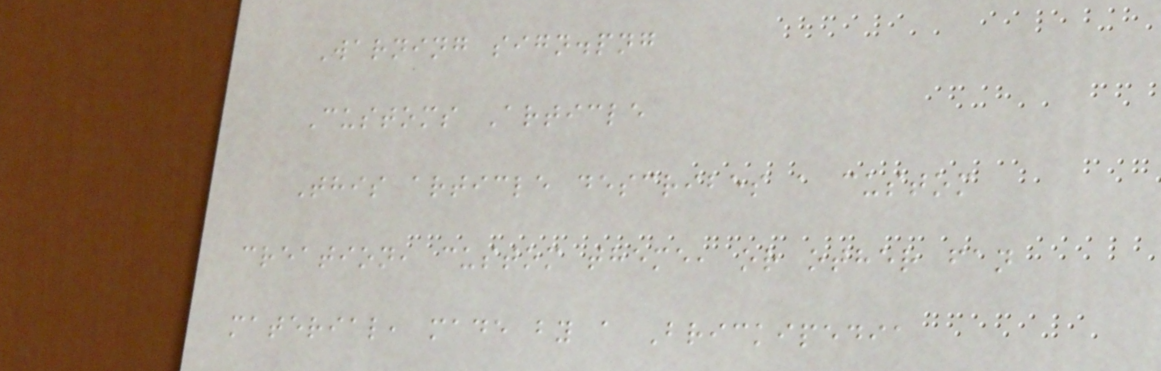Warning sign.png
Customs Article
This article describes a custom
creation, custom theme, or other fan
material, made by a Brickipedia
